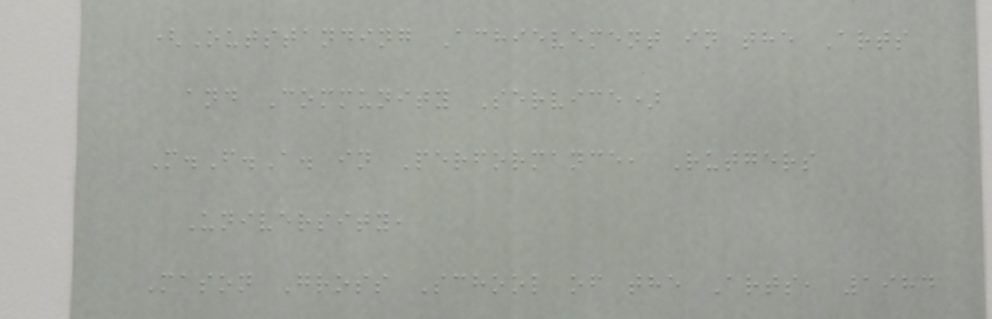(Outstanding Achievement in the Arts
and Community Service)
M.F.A. in Performance, Rutgers
University,
Mason Gross School of the Arts, 1984
